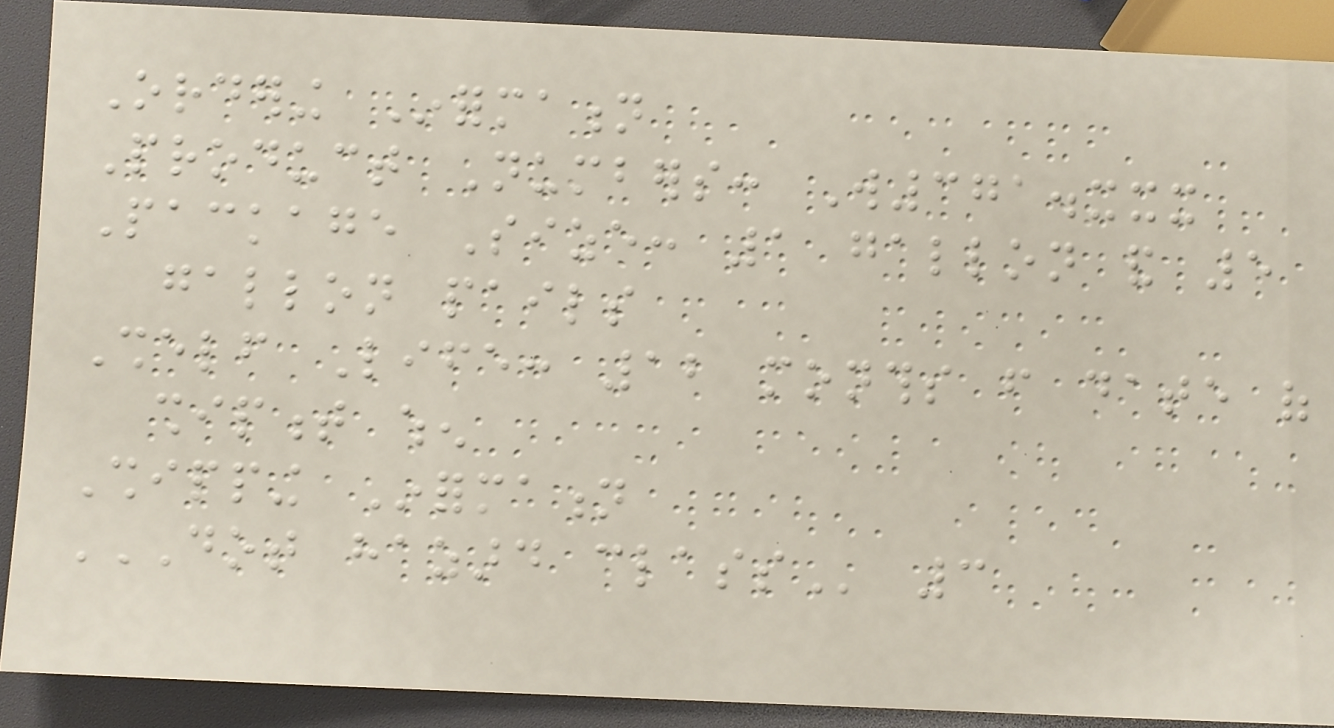Ordering Information
Product Numbers: W371.xxx
Package Size: 1 gallon and 5
gallon pails
Shelf Life: 12 months from date of
shipment when
Shipping Information
DOT HAZARD CLASS 3
